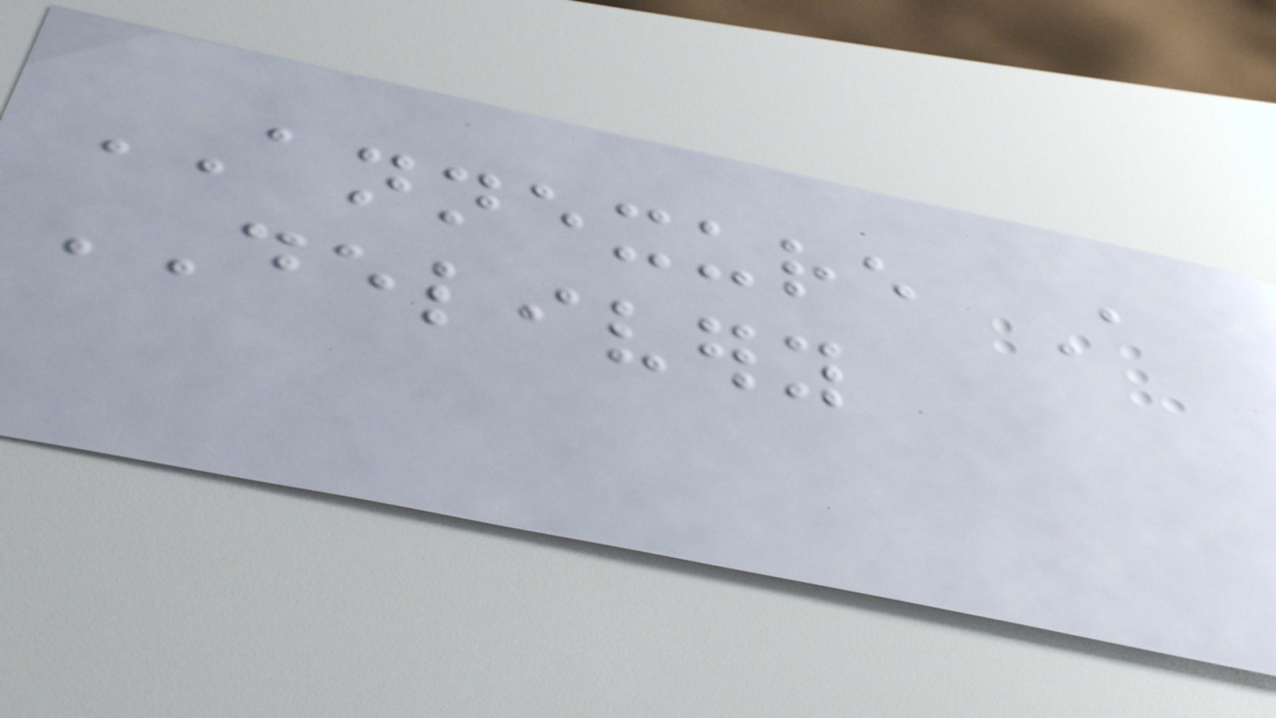ANNEXURE A
DELIVERY
